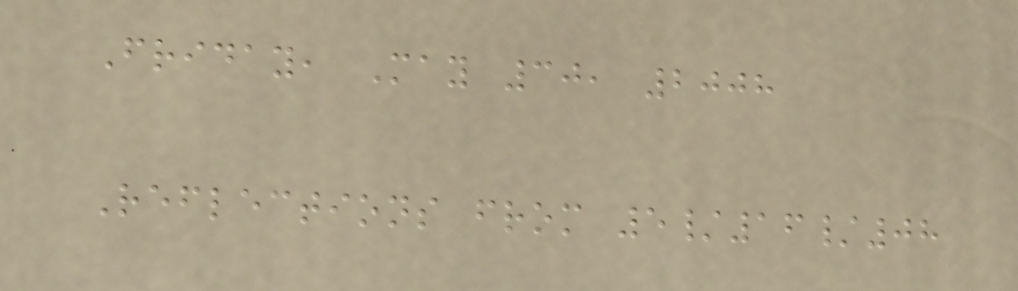Friday, May 30, 2008
Reflections from 5/16/08
